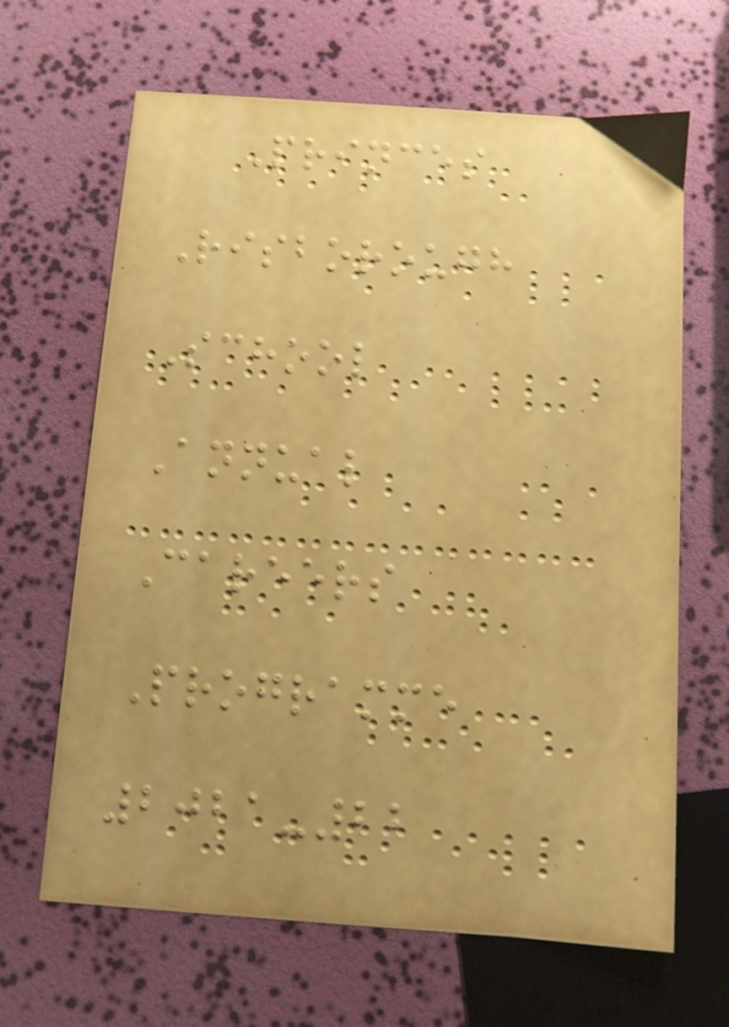Princes
Risborough
School
Annual
Careers
Programme
2021-22
